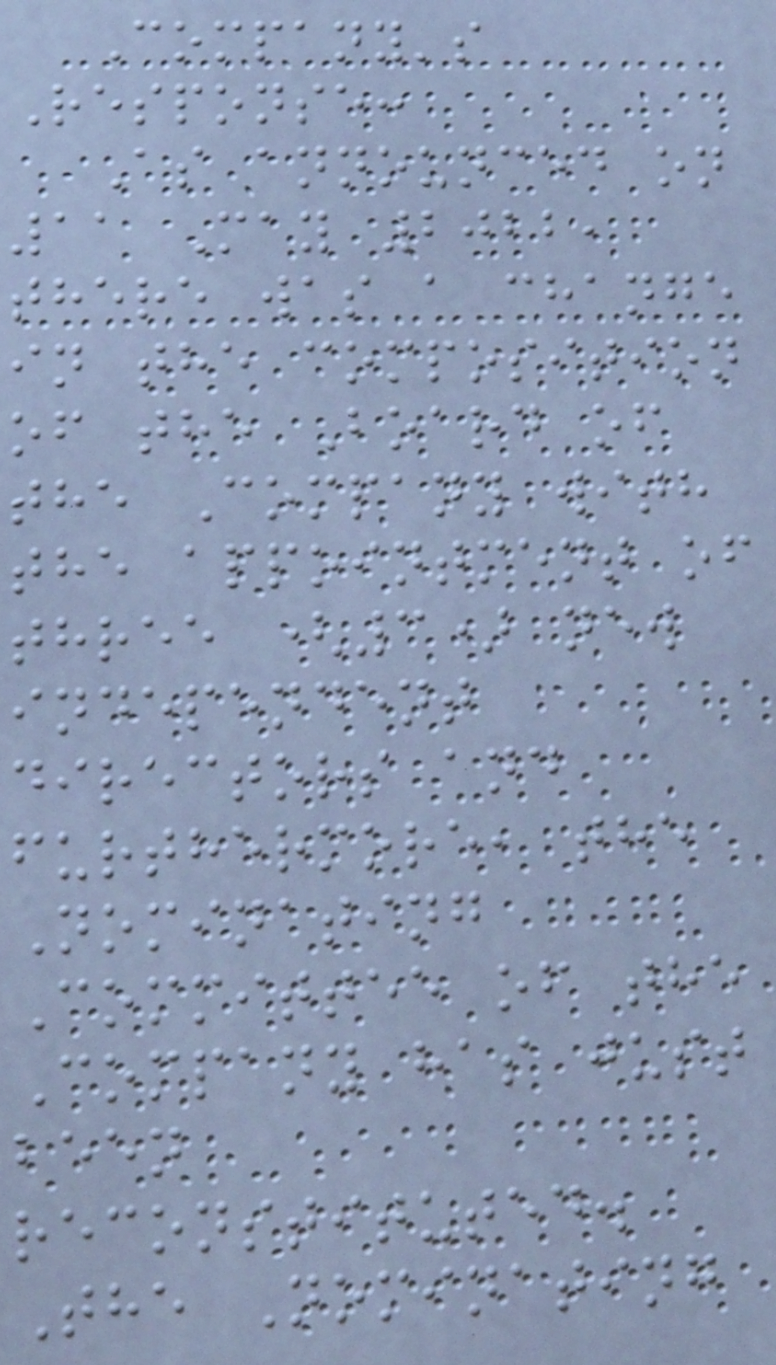Company's
Response:
As announced on
11 May 2022,
there was a change
in the composition
of the Board of
the Company with
the appointment of
three (3) new
independent
directors and
furthermore, the
Nominating
Committee of the
Company has just
been
reconstituted.
The Nominating
